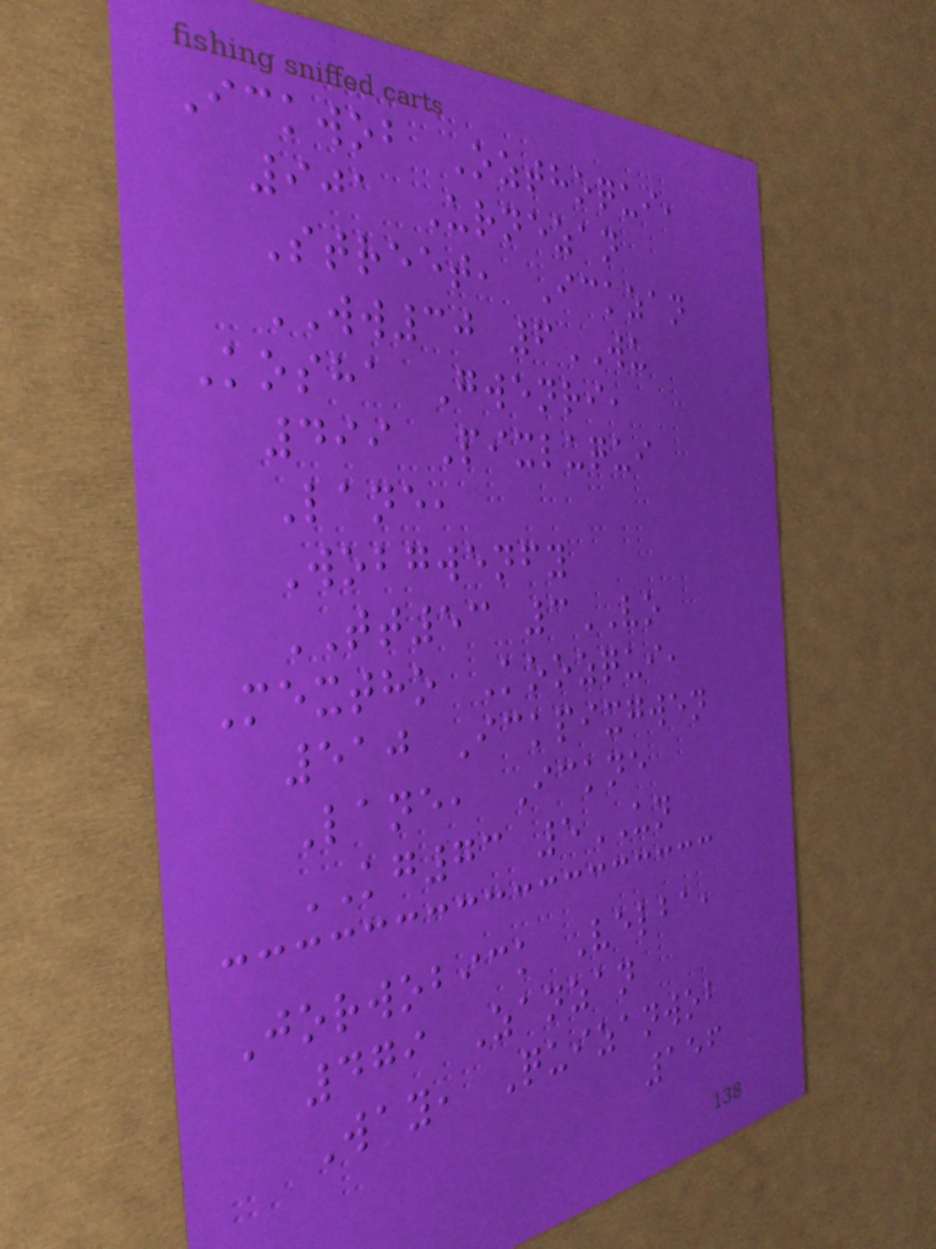Ickwob Ozthoqui,
901 Urnezan
Street, Ickzan
WW30 6WU
Kosha Gwenri,
499 Pixluqui
Lane,
Wobgwenfy
TT53 3VO
Mextho Koozqui,
510 Ickpixgwen
Lane, Ickne
KG73 5UN
Jorwobick Velba,
479 Zanzan
Way, Quizanwob
156
